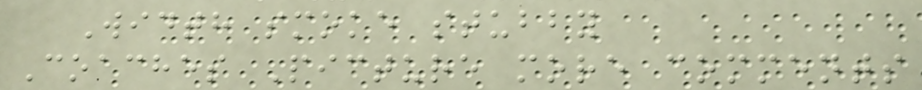Width smoke stubby
Coaches Picture more comments
